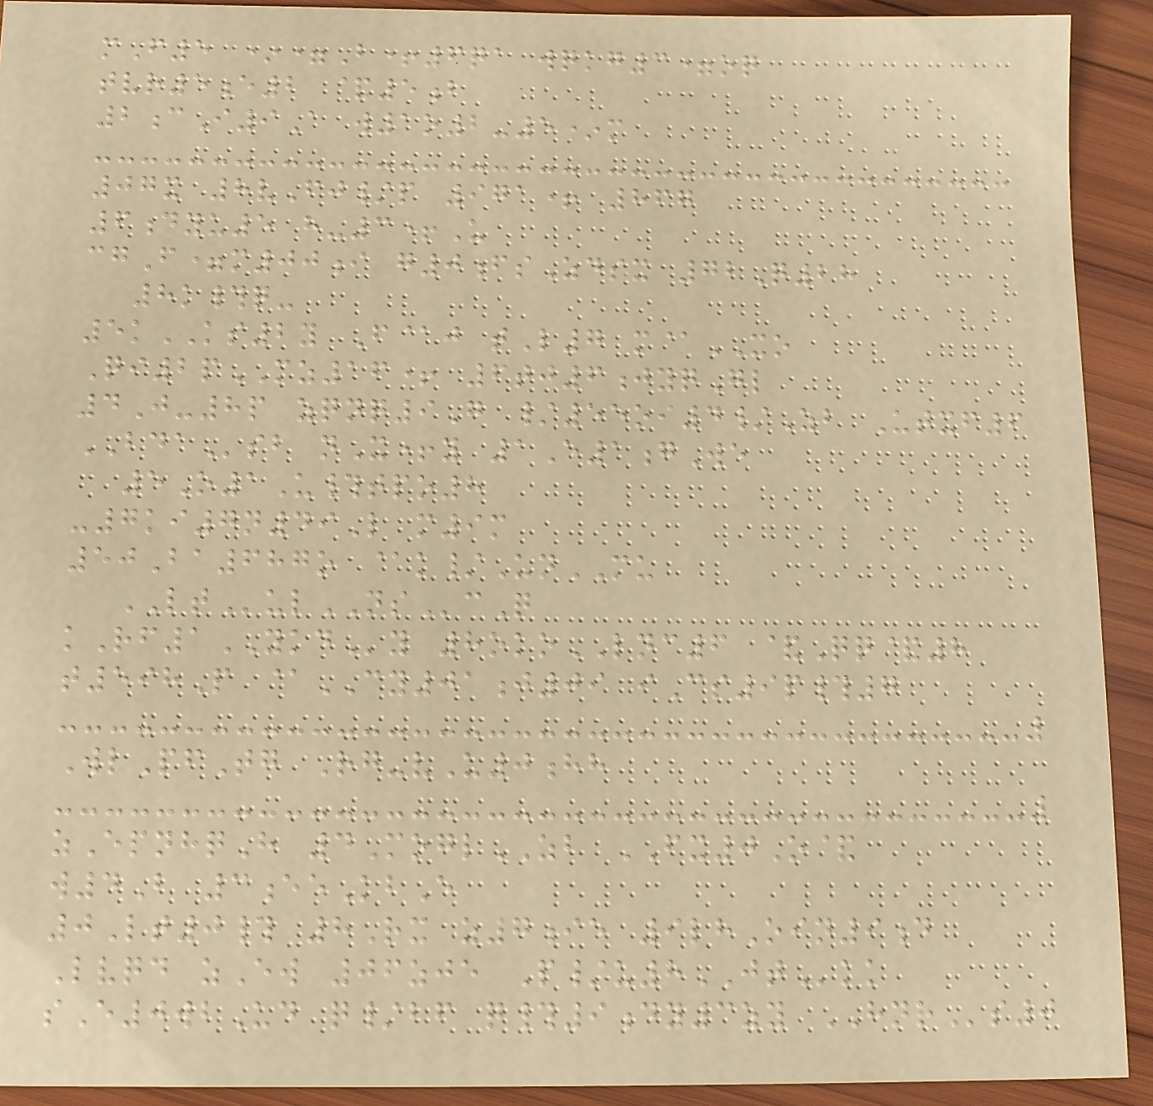mF5 *=B+6qa wqkg3=oq
tvr5e2 &5b
2cI9A w1o2-5*m
07x 8vFj/p 971+ 867
6dyu5 h-3+U
cgF=m00i g0fsZdsx 72Q28
8k#q-
5kKS2y F@j tL7 m@XO
Qi2pMZ16+ 6tj6jyqGl
4J-8p zqnq9G /55oi4/Zb Utxf6
BDAsb nX+y 1E1gWe
5O1U#tpo8
-7ki7n49L m9m
50Ba687o @k/UnMU
LTulNScQ
kRf1YKDy 8okoLNC6 &Qq&8
t598P @CY01j09 iCs9p#7
WlPfTg Rg-vU0hh
zEpnhqH 4MoglZB FX0O&
w4B 3eeKbE
0Lt0# 8Rx z7ie 9lhOin9d
Lvqd zEw 06zje P/u8JTkk
sE0wbUd q/bf q#9dy3zy HNRs0
